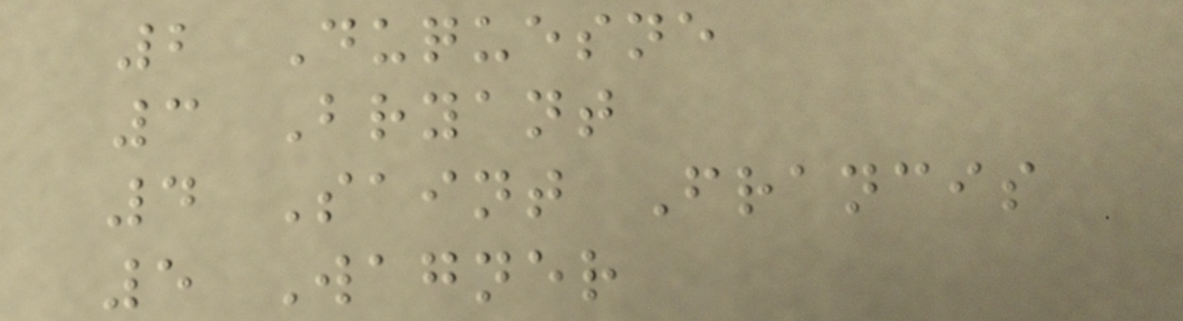2 Duquesne
3 Bryant
4 Saint Francis
5 Wagner
